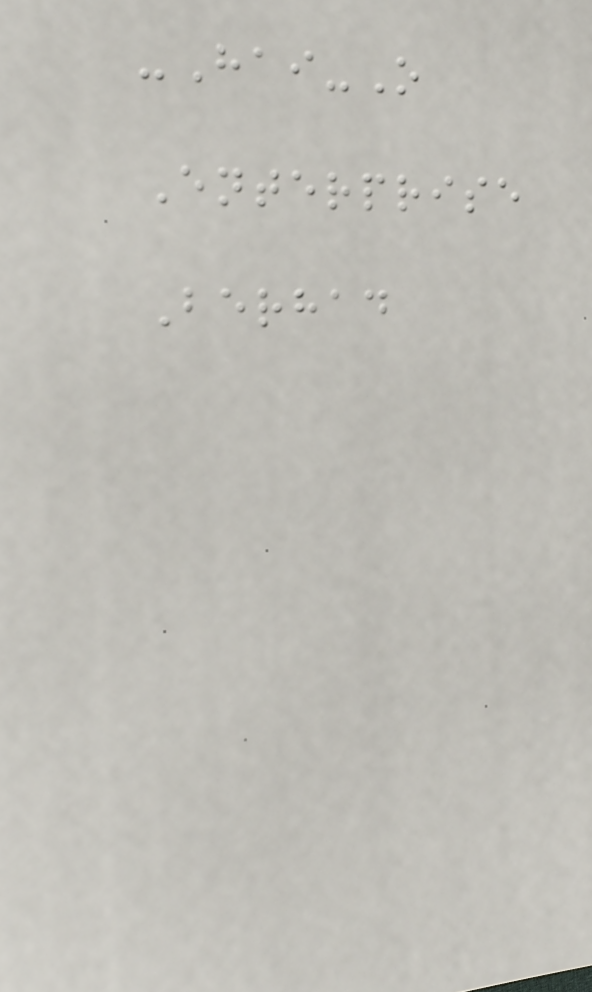-Hai-O
Enterprise
Berhad
